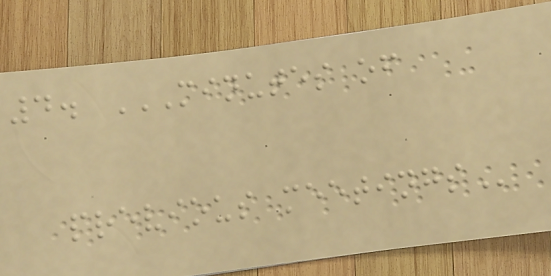4. MINUTES OF
PREVIOUS MEETINGS
